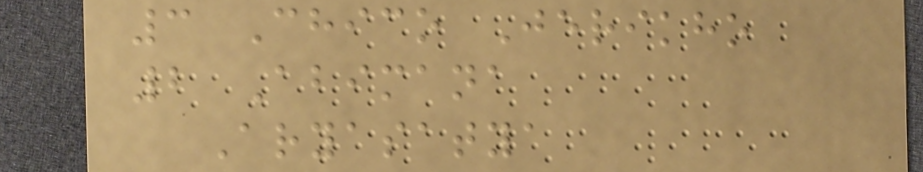3 Chico Jerikho
2 Abimana
Aryasatya
